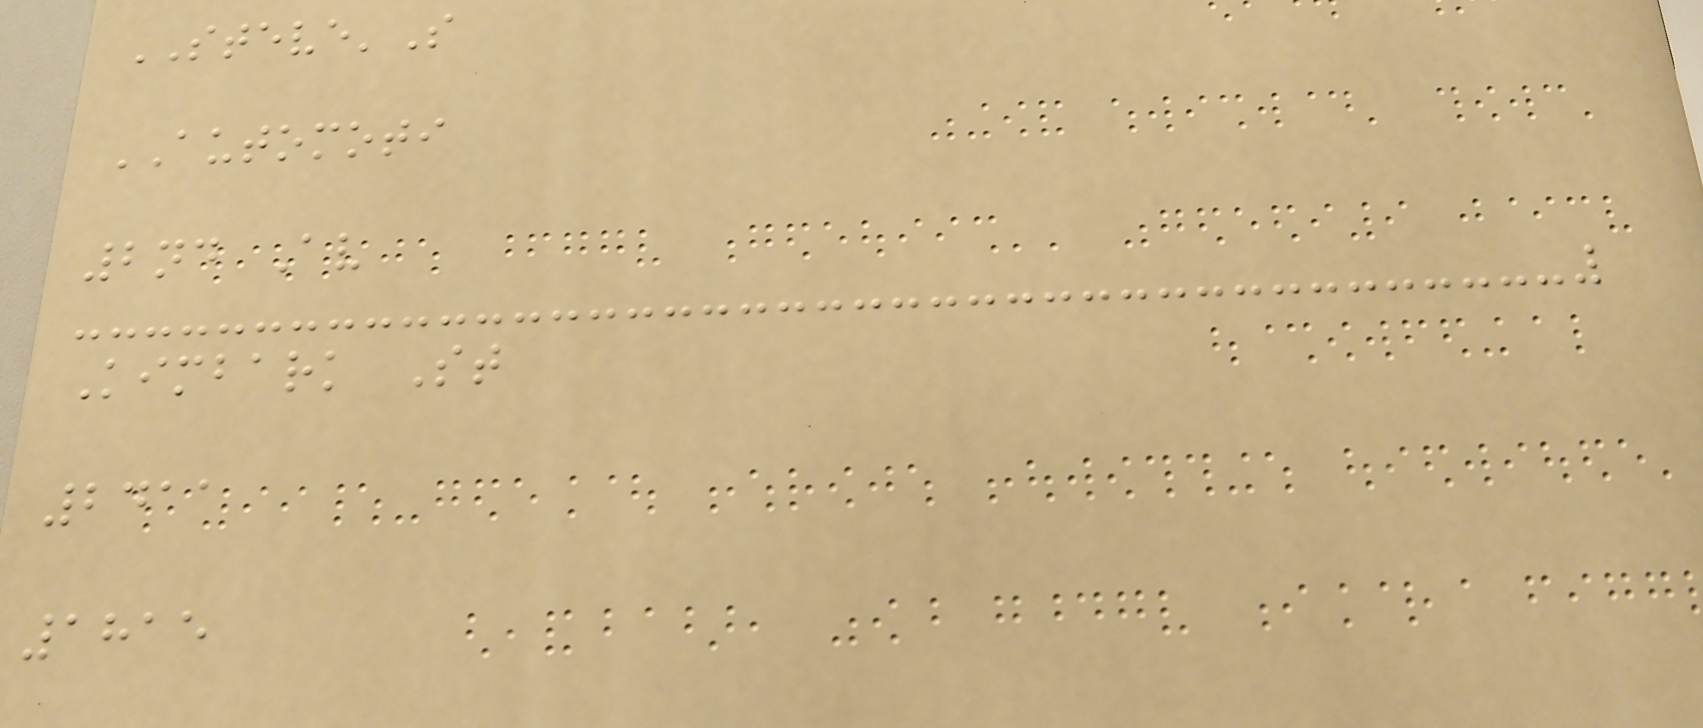STEVE'S
AUTOMOTI
2nd Av
Kimbark St
2411
1815
